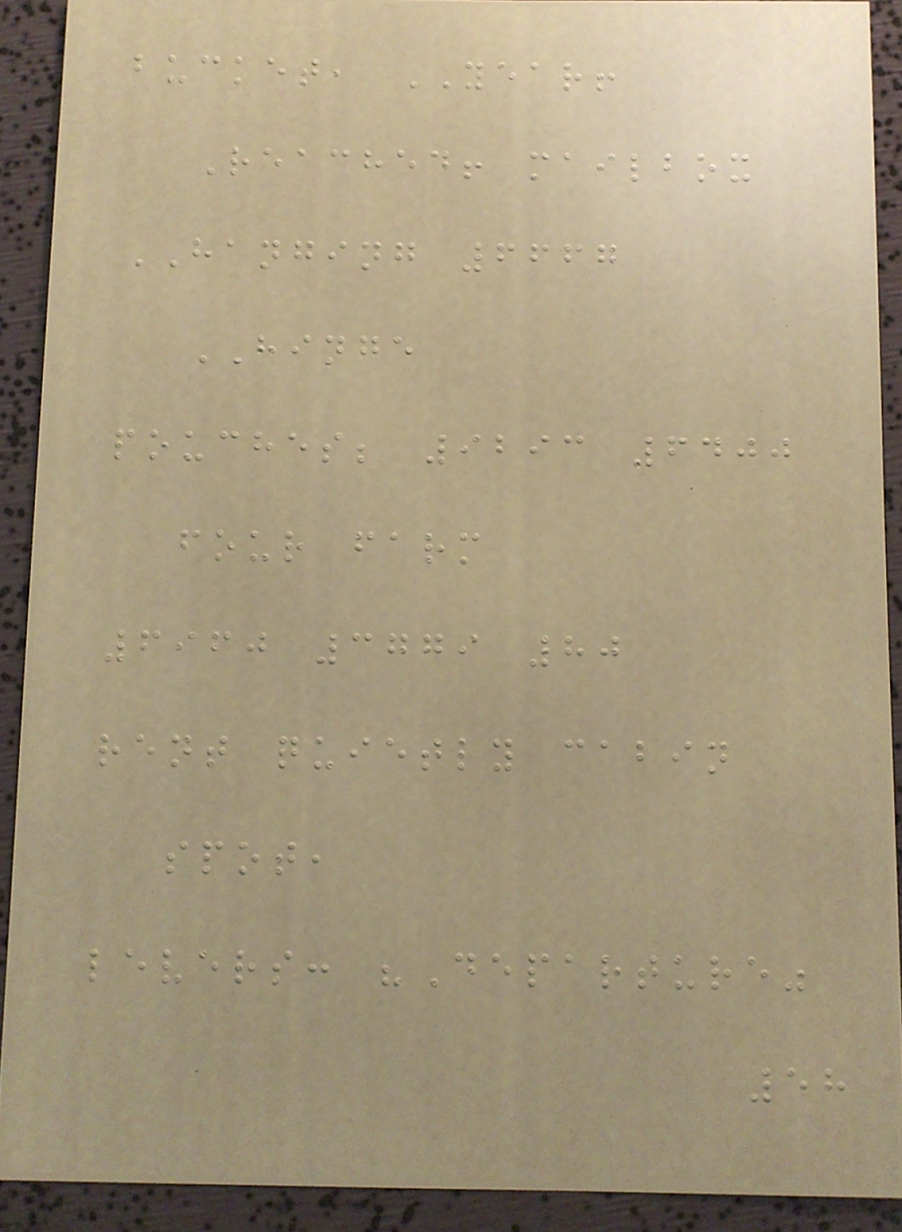bucket, YEAR!
Reached! mailbox
HANGING 6667
HINGE
pouches; 9293 6400
four farm
6960 3779 80
rent quietly cabin
spot,
levers: "Departure"
58
